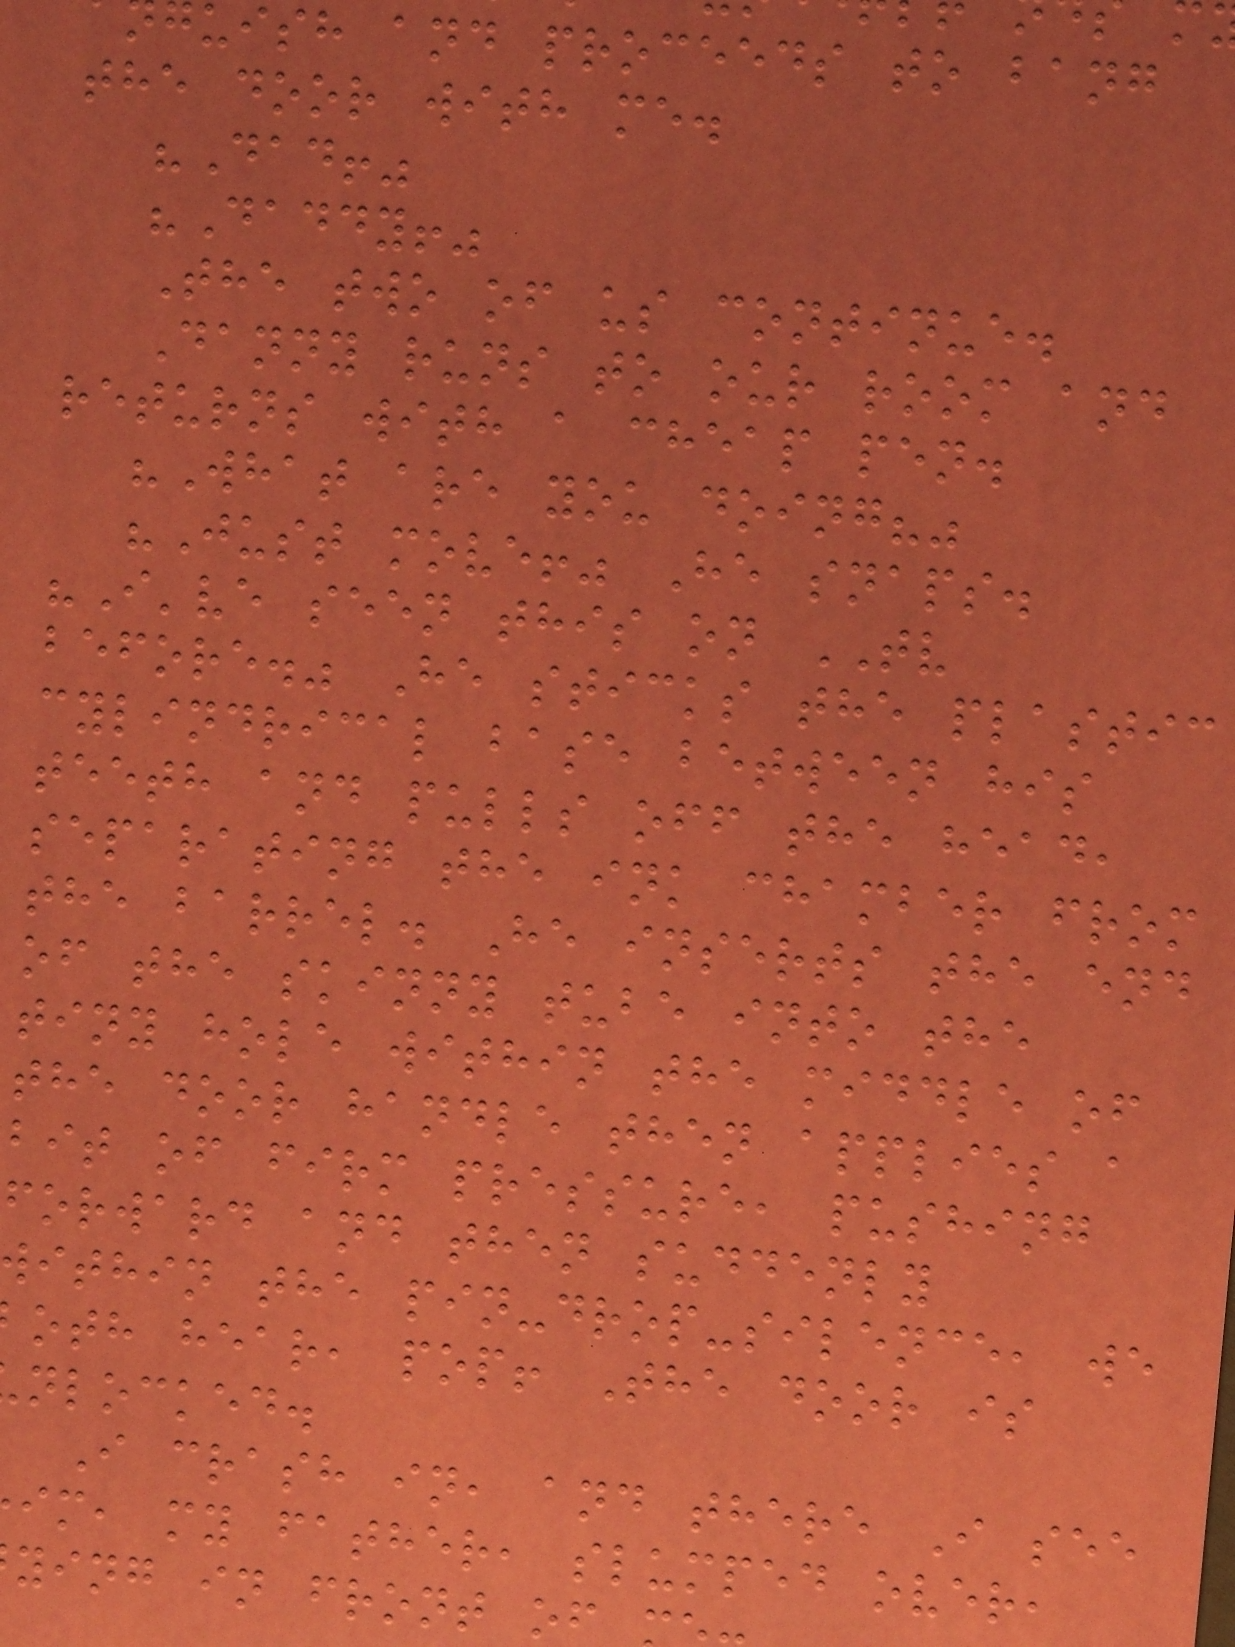uish and proceeds to bang
the door with me.
"Dad!"
"Daddy!"
The two of us continue.
Danny runs to our room and
returns with a cheap pen.
"What are you doing?"
"Just move!" He snaps.
"I've seen this on TV
before." He sticks the plastic
cylindrical base between his
teeth and pulls off the head,
separating the ink chamber from
the barrel. He inserts the end
of the skinny tube into the
tiny hole within the middle of
the door handle then applies a
bit of firm pressure, pushing
forward and then suddenly
ithin the pin-drop-silence, we
oth hear, pop! The door is
nlocked.
I crash in, and there I see
im, my father, slumped over,
ying in front of
